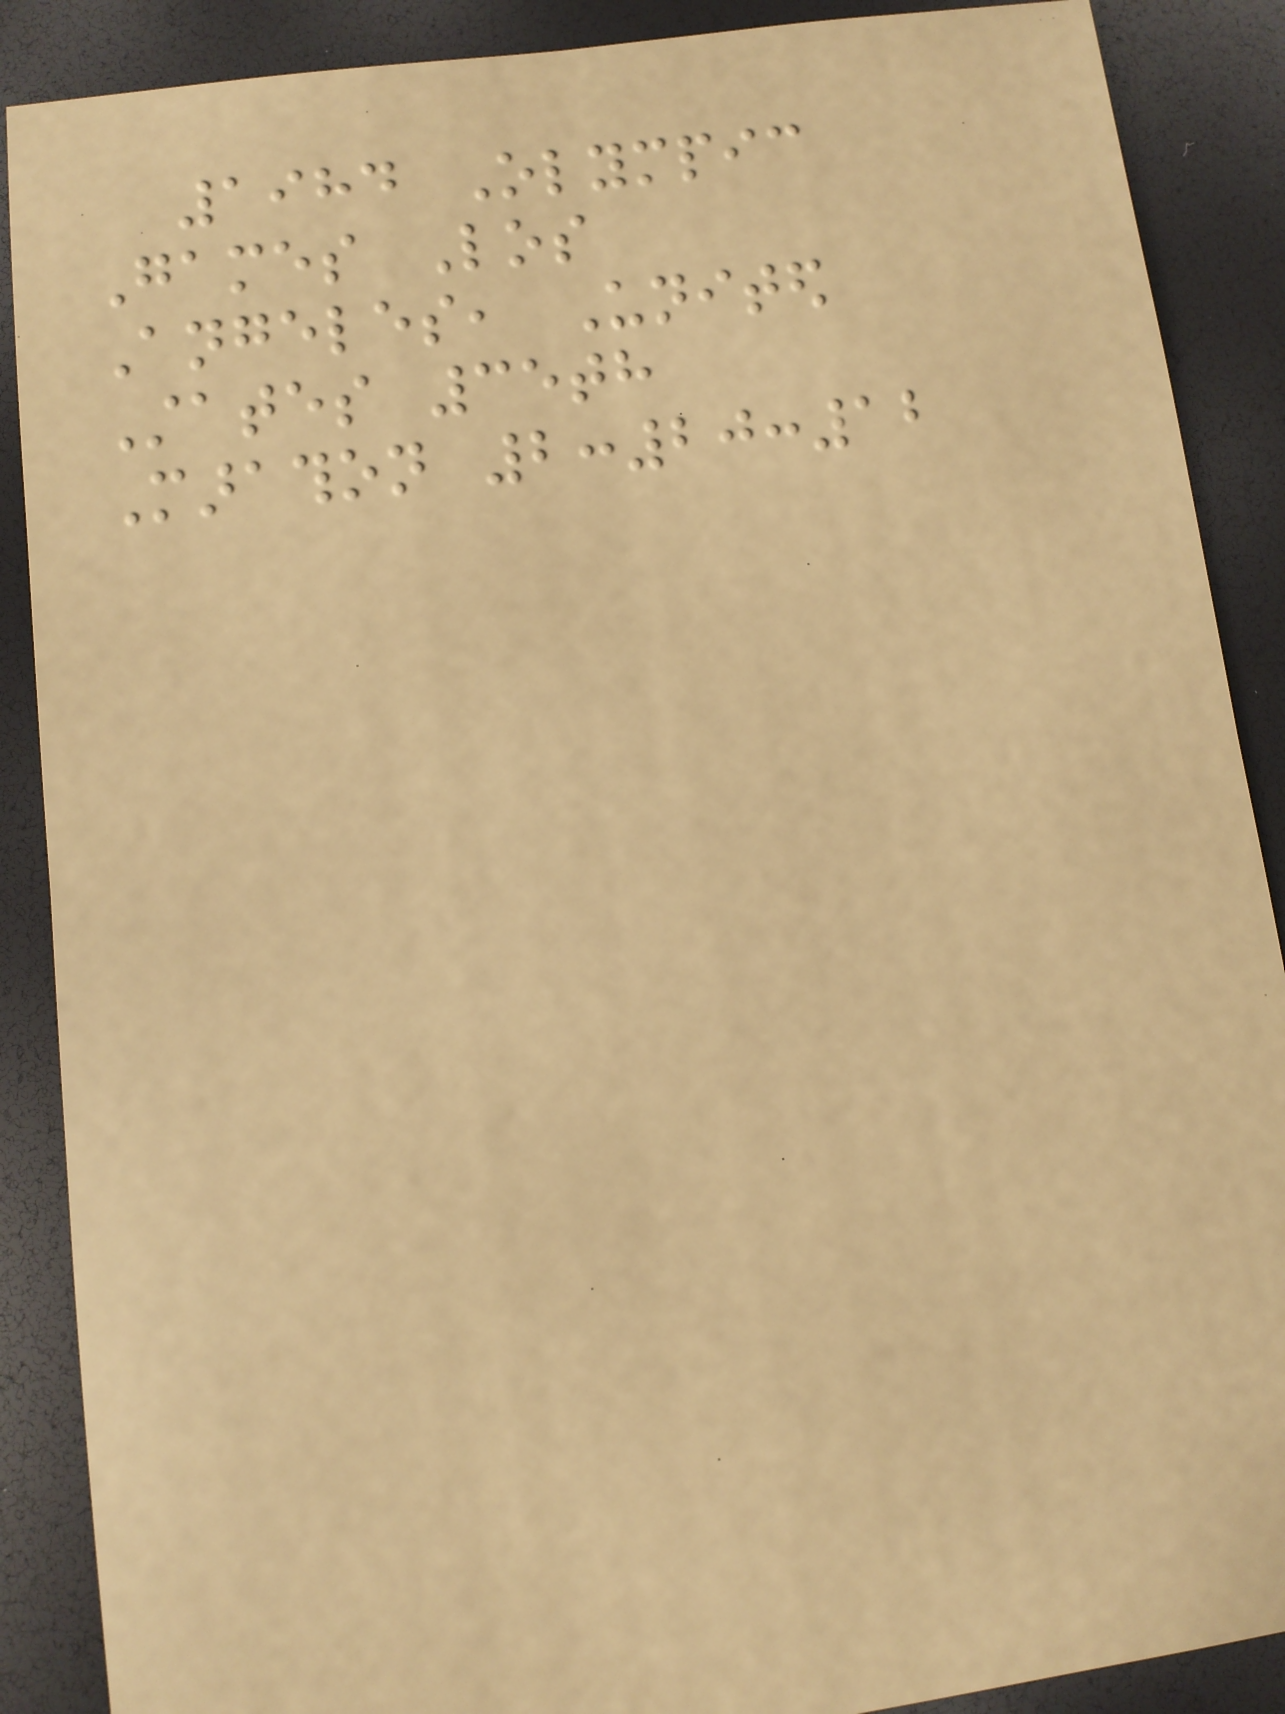1984 Olympic
Games Los
Angeles, United
States 35th
Marathon 2:20:12
